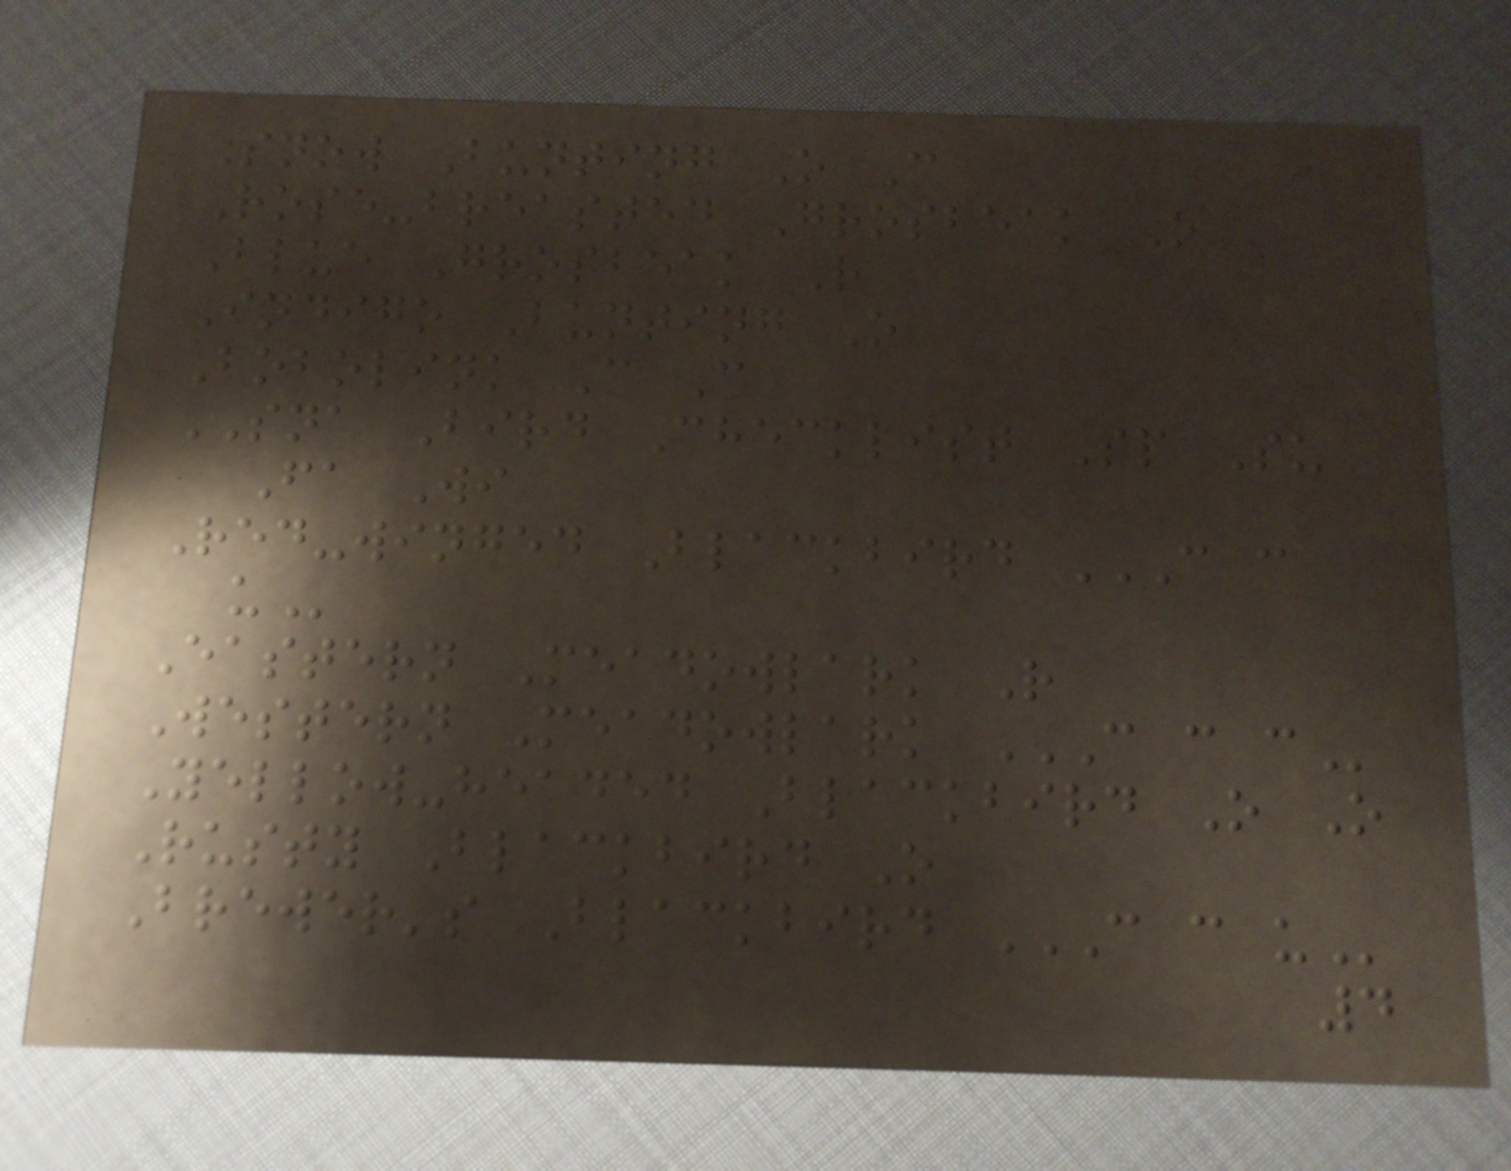Snow Bunting O C
Rose-breasted Grosbeak O
Blue Grosbeak R
Indigo Bunting O
Bobolink C C
SNA Bird Checklist Sp Su
Fa Wi
Red-winged Blackbird C C
U
Eastern Meadowlark R
Western Meadowlark C C C
Yellow-headed Blackbird O O
Rusty Blackbird O
Brewer's Blackbird C C U
4
